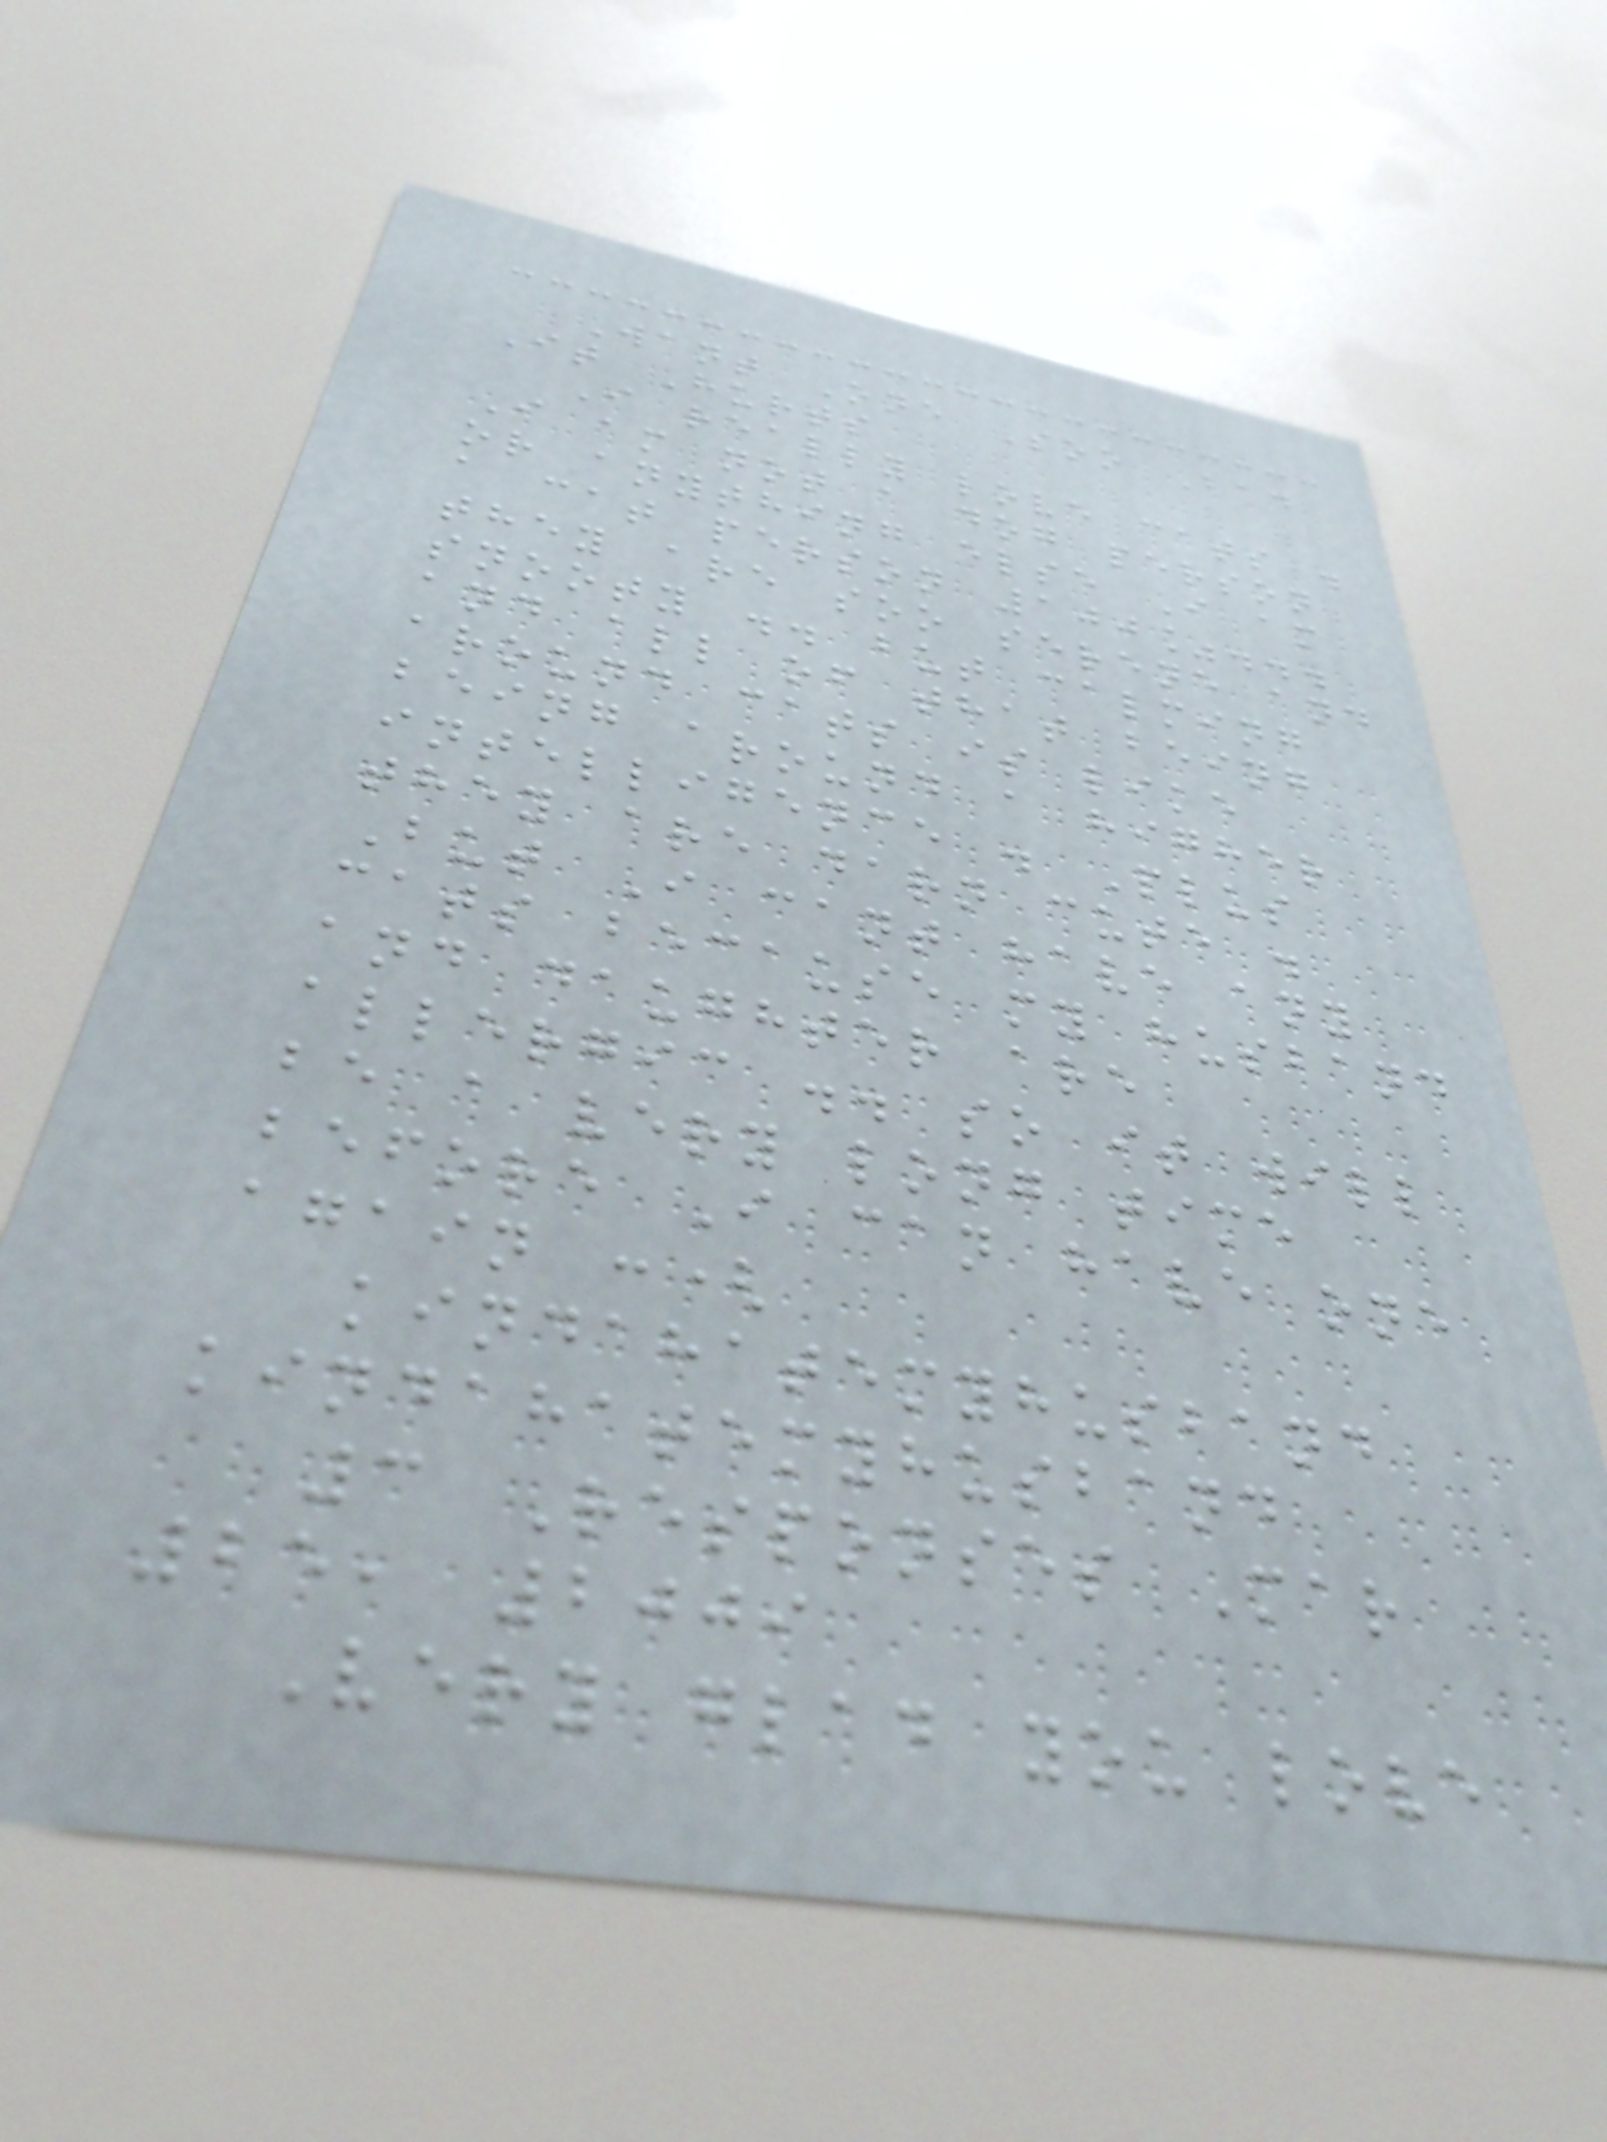Want One Soo Bad
It Hurts
I really love cats .
I am not a dog person
or anything else I am
a cat person 100%...
they are soo serene and
snooty .. but calming
and all of that being
around cats is like
being around a higher
intelligence . Plus
they are darn cute .
But I cant have any
cats because my husband
and daughter are
allergic .. so it will
be a very long time
before I can have one
again :(
kindahatemyhusband
kindahatemyhusband
3 Responses Mar
25, 2009
Very glad you love
